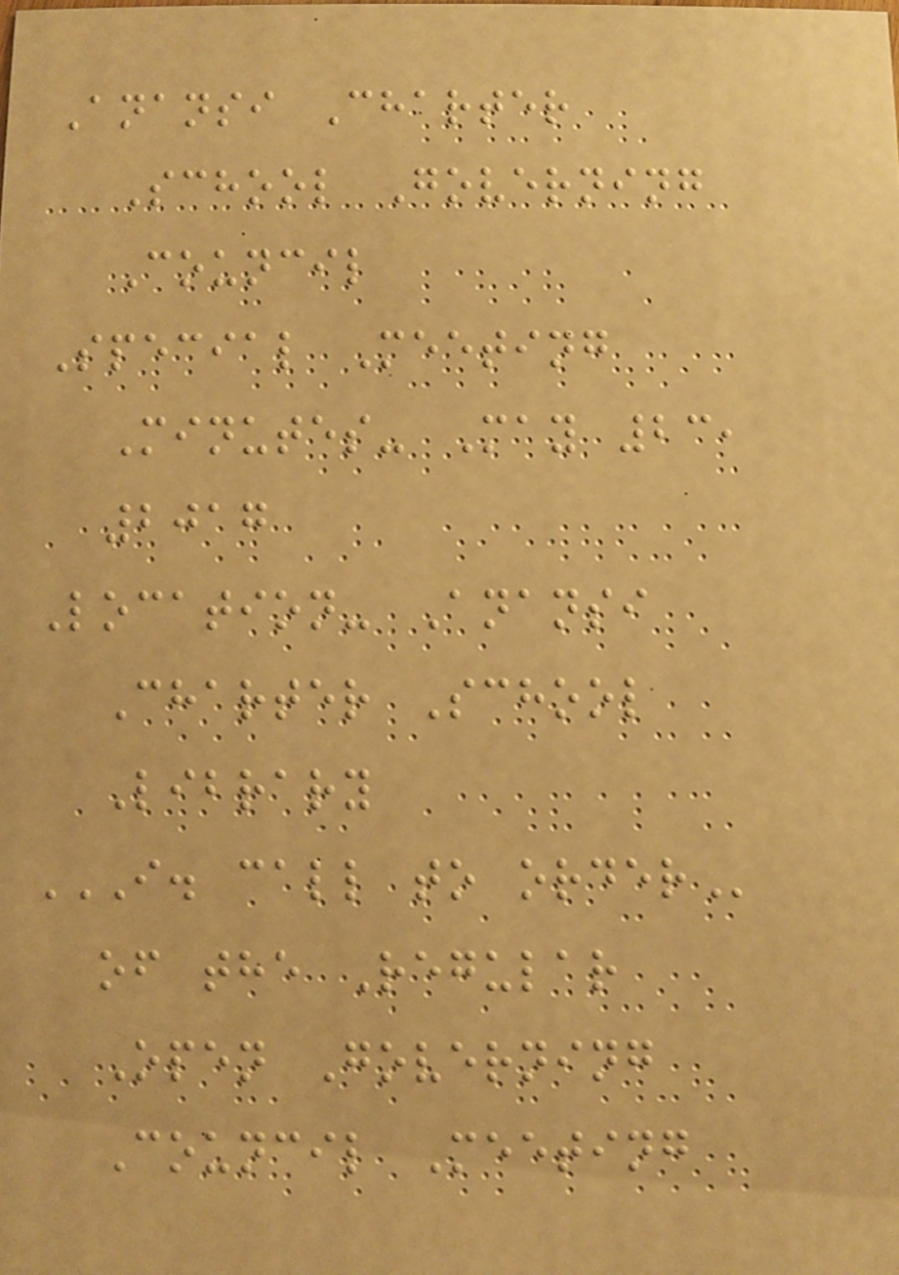Anansi Charter
School Governing
Council
Special Meeting
Minutes- May 23,
2017
Location- Anansi
Charter School
Library
I. CALL TO ORDER
of the Regular
Open Governing
Council Meeting
